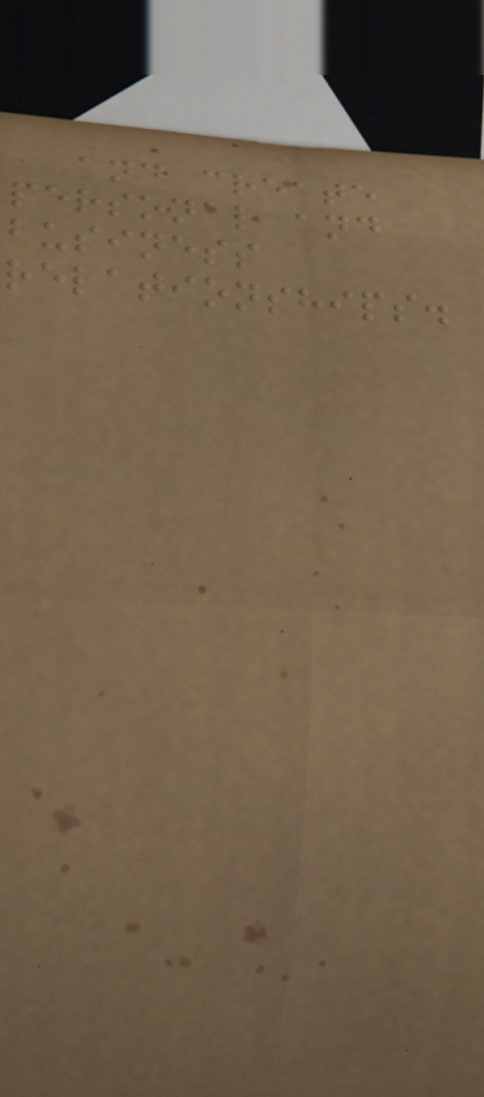and create
personal and
business
relationships.
